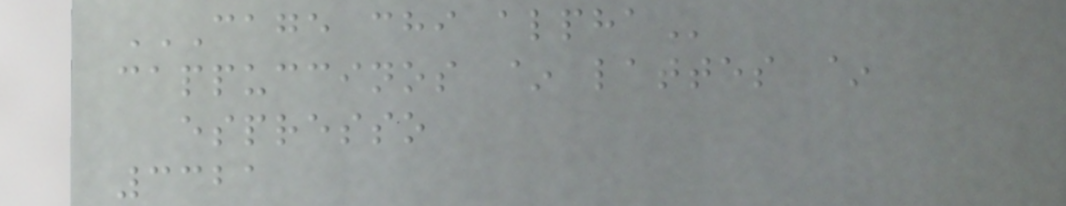CAGE CHI ALPHA
cappuccinos ~ lattes ~
espresso
3321
